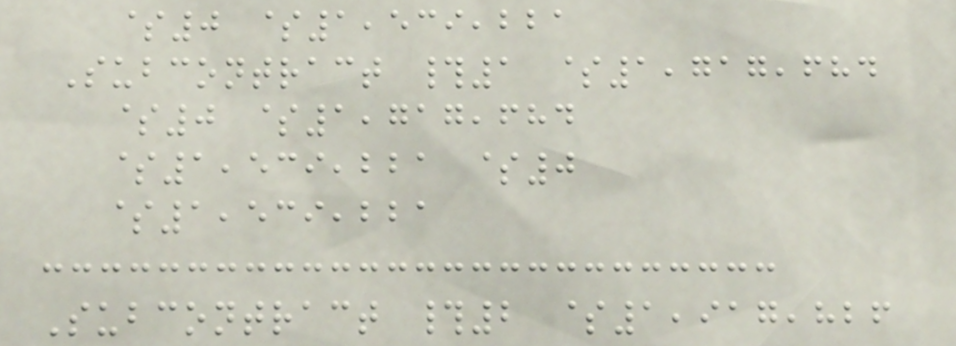$0 $1,539,221
Subcontract #1 $1,717,684
$0 $1,717,684
$1,539,221 $0
$1,539,221
Subcontract #2 $1,917,826
